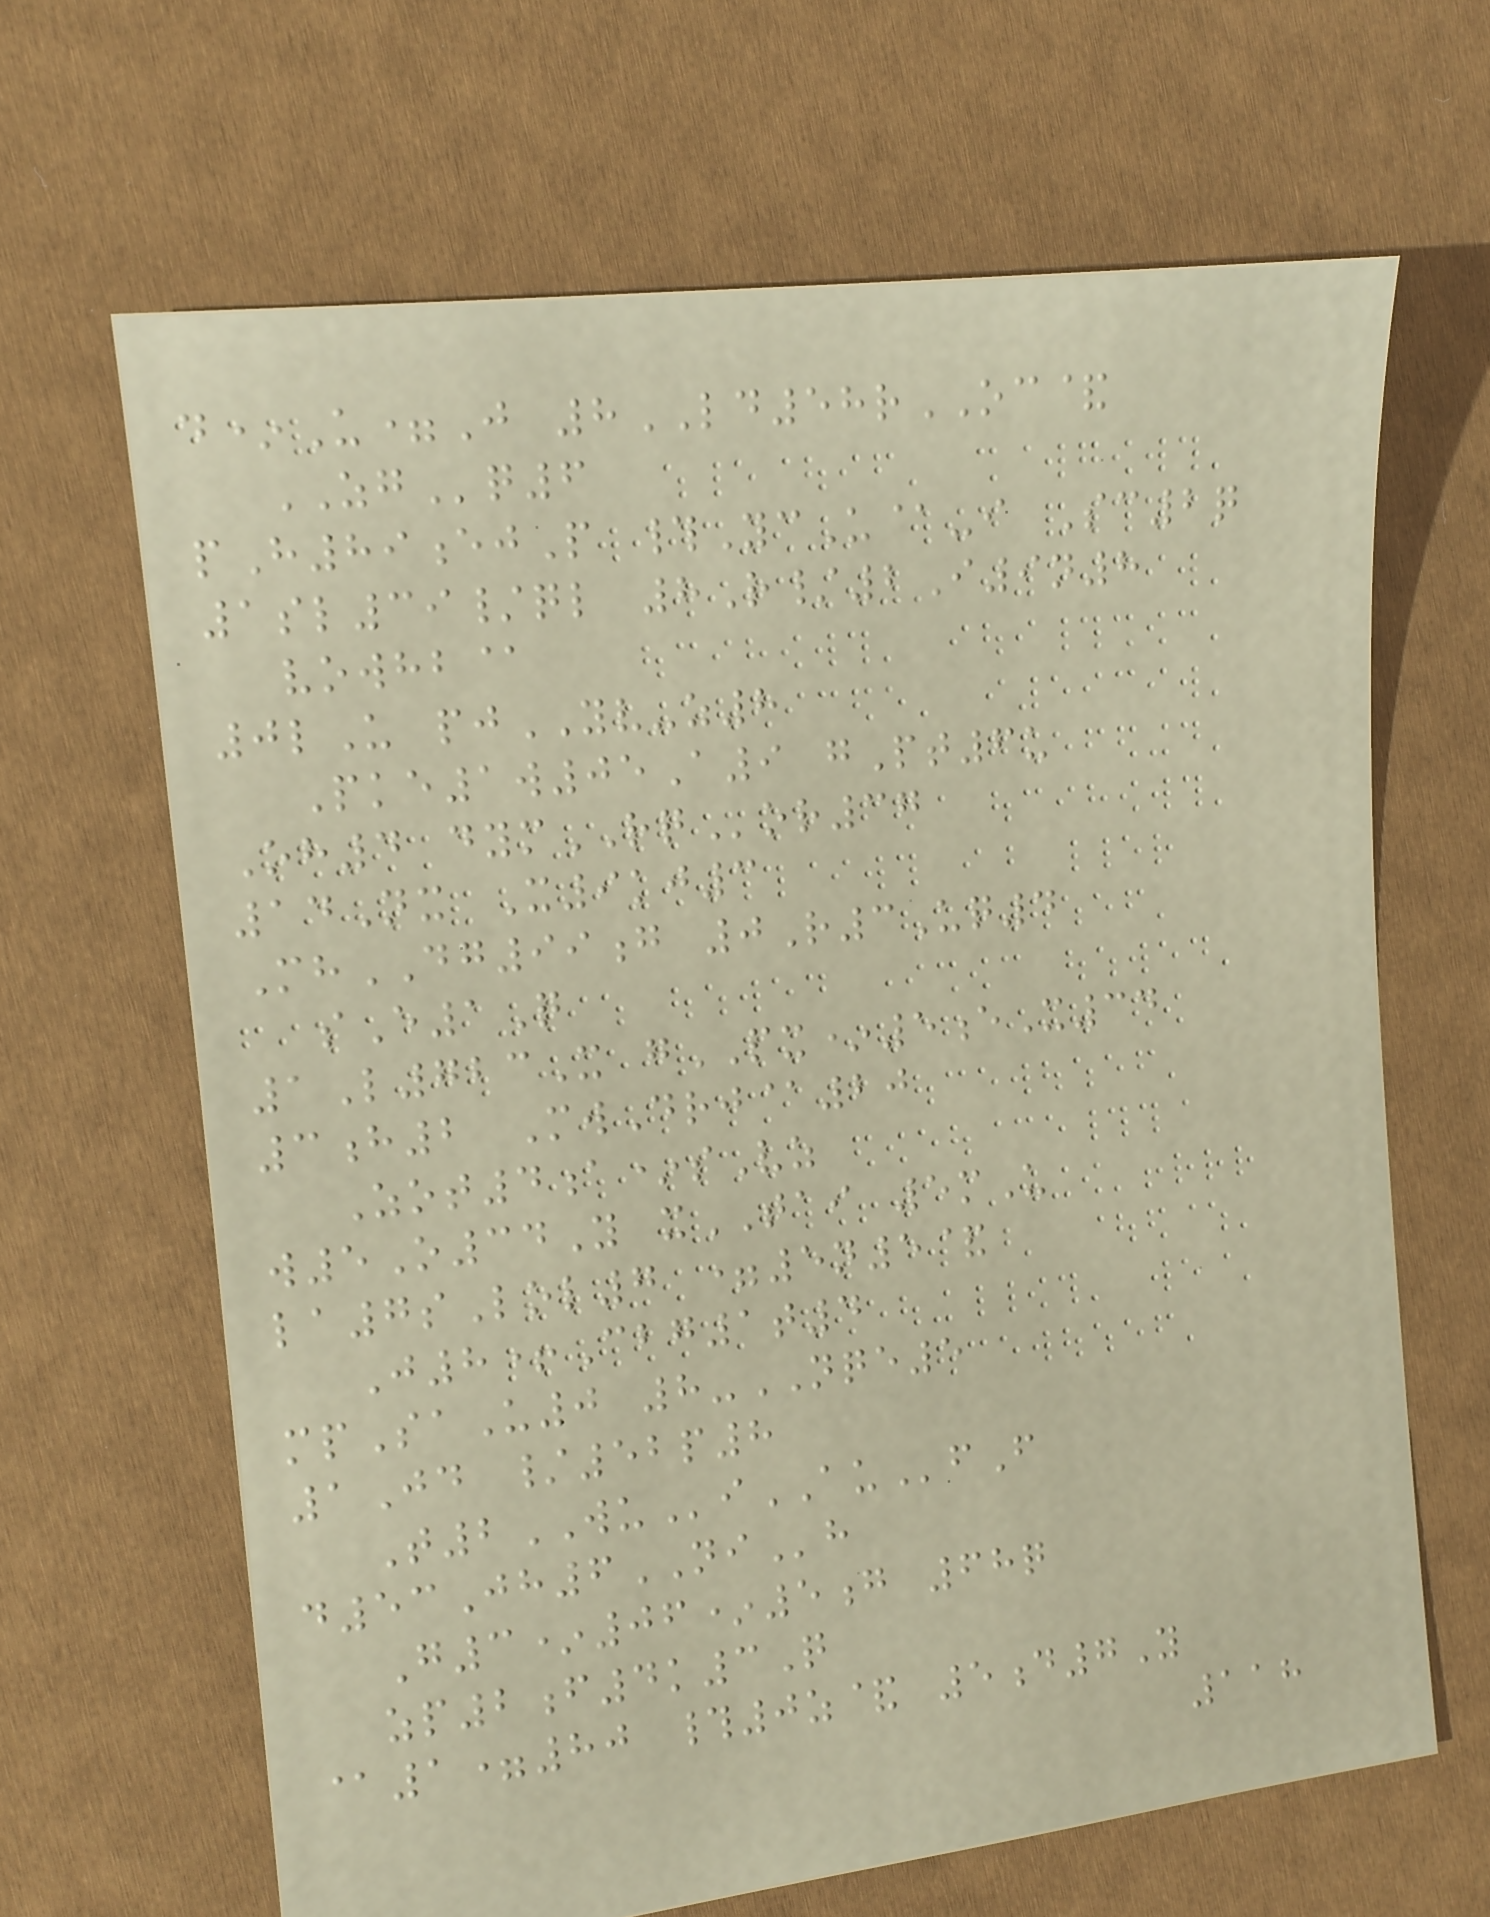d*U=J 8LD58rOC&
ZGq6
pH89ejP #YcU@-i Sc2q
1sl39/ql 8R/2I9n8
vowhb@
0lU pjYV-z8
Pke1w05A9 gPt6u
Oh4 dymRQor37
14Nx X9kj3
MhDG99g 0R3Uq4
sE1Q
1L723X gPX*5eX34
3h2 MwDrj@20
Zot4a*sVz
w5O34Y xTAI 5mU
la7sLol7 =5n5&
J8+Cbg1t4
mpSaU0 8-NQE5
1Jd /52p8
T2WUiAUfF
d53Jh6NIh
G3*06*5g 68q
zp2f4k3Q
@1=80 #0z& 5d7Y
118
